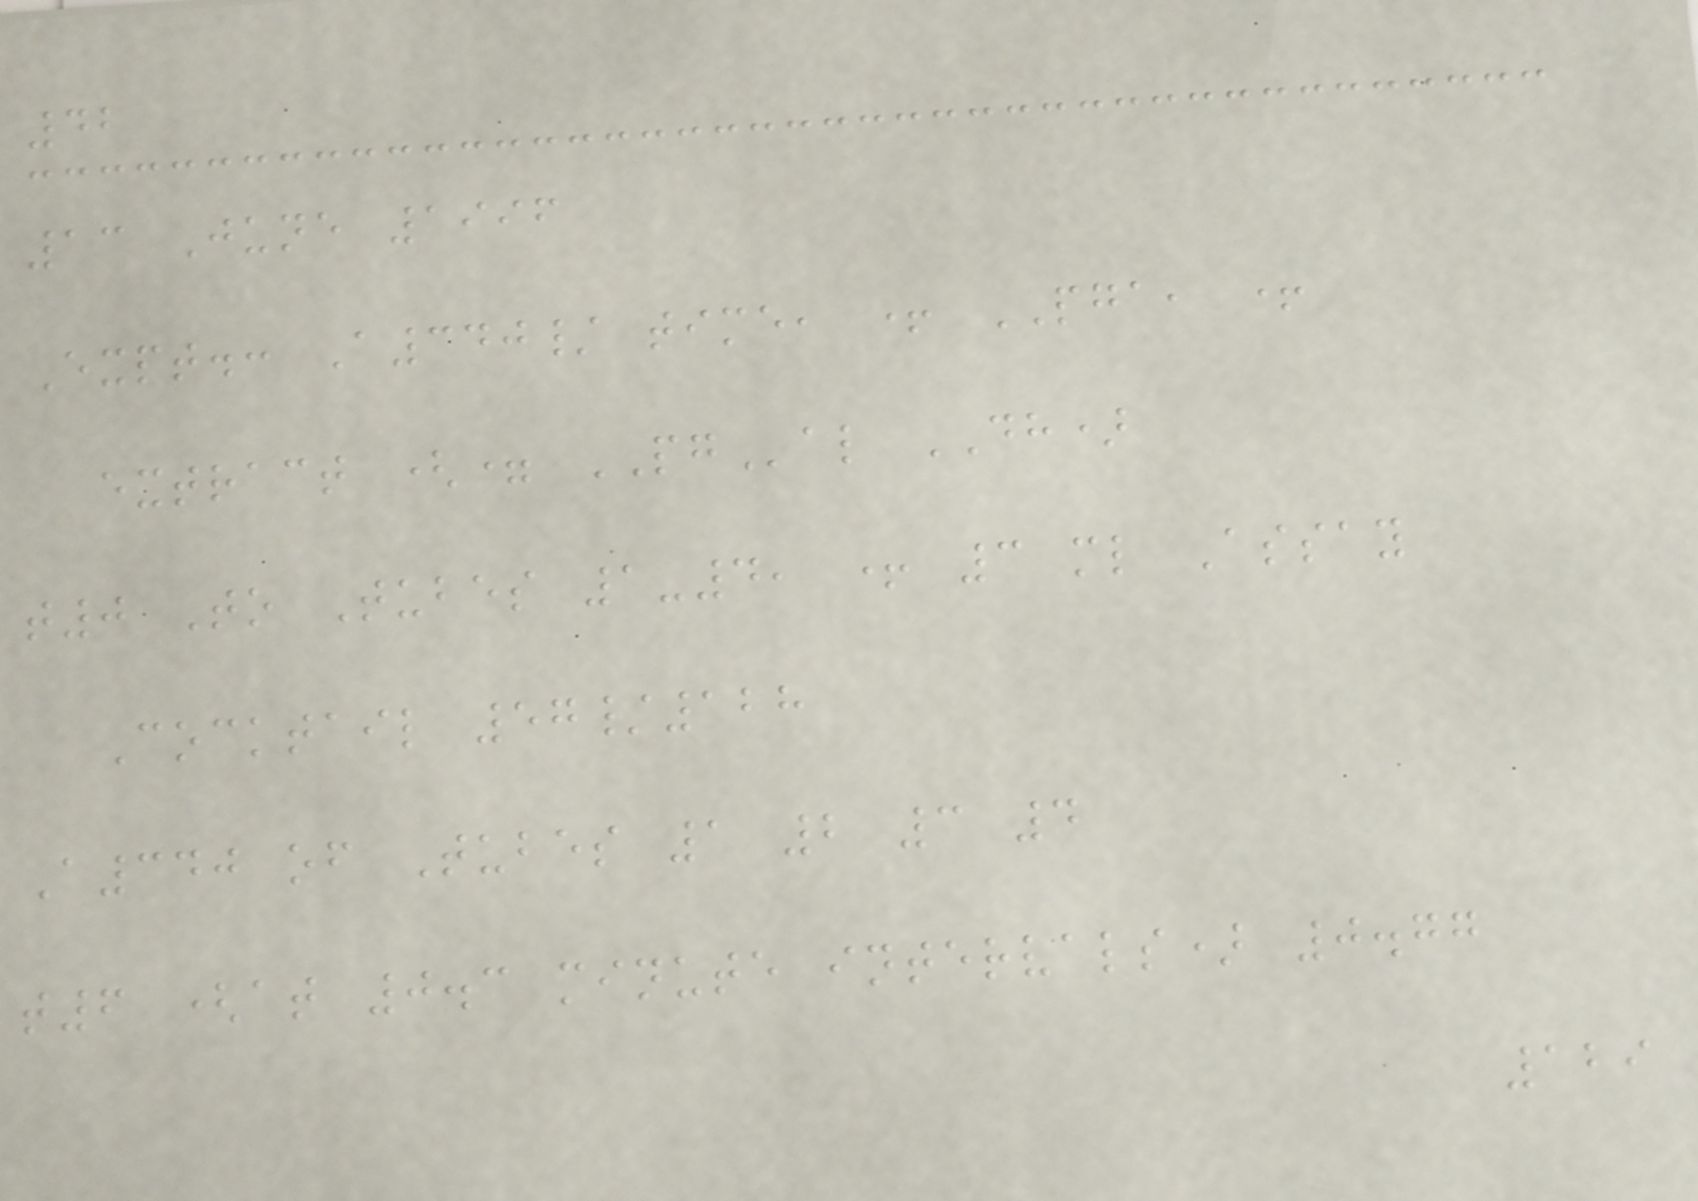42
13 June 1996
Expt.: A340/ time, + PGA, +
extract (= PGal DH)
t0 To Tubes 1-4, + 3 ml Assay
Cocktail 57/128
A340 of Tubes 1 2 3 4
t6 (at 0.3 minute intervals) 0.77
129
